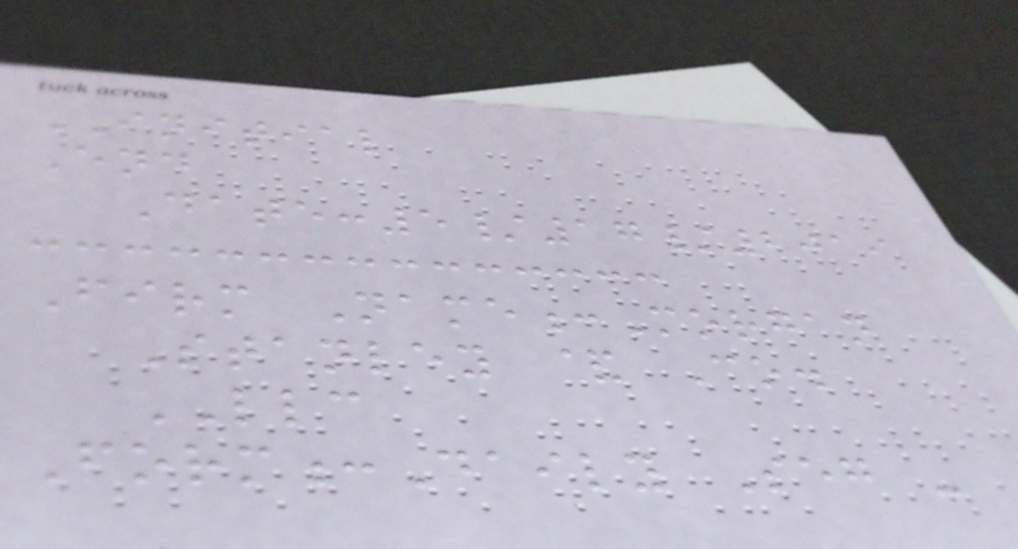INITIAL
End
Date:5/17/2019
Firm Name:Morgan
Stanley & Co.
LLC
Form:Daily Seg -
